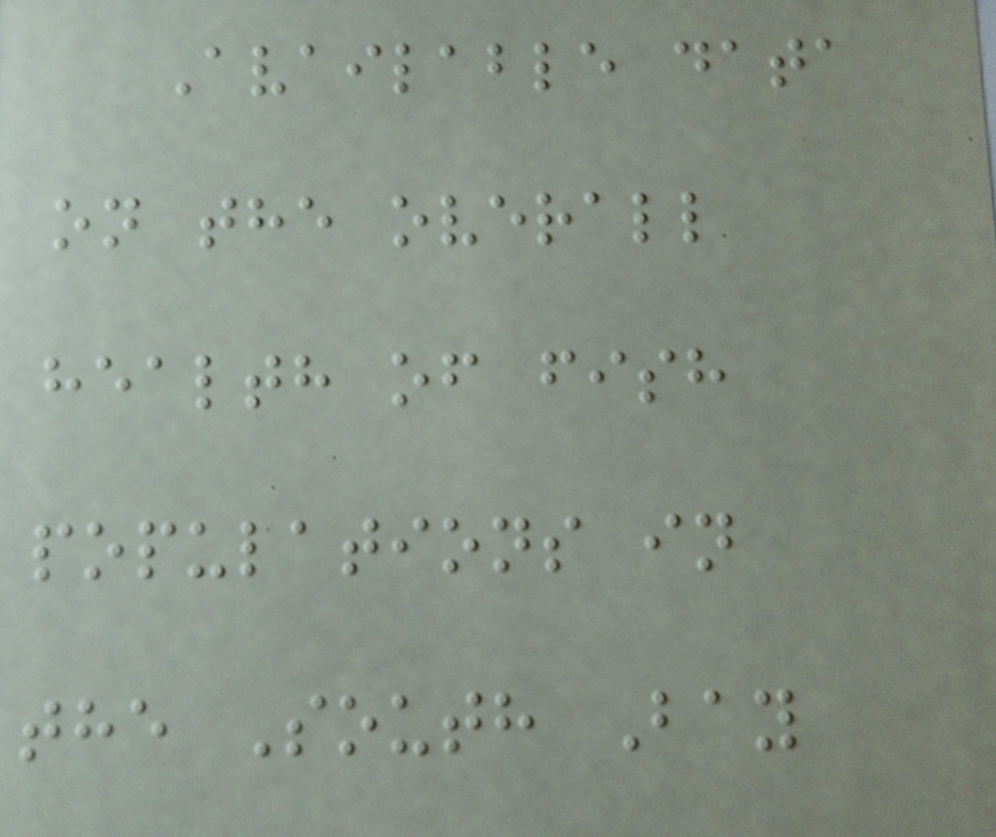Available data
on the overall
health of fish
populations in
the South Bay
